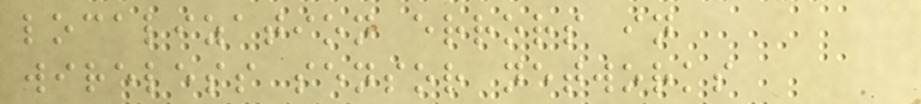localization errors in
wireless sensor networks
